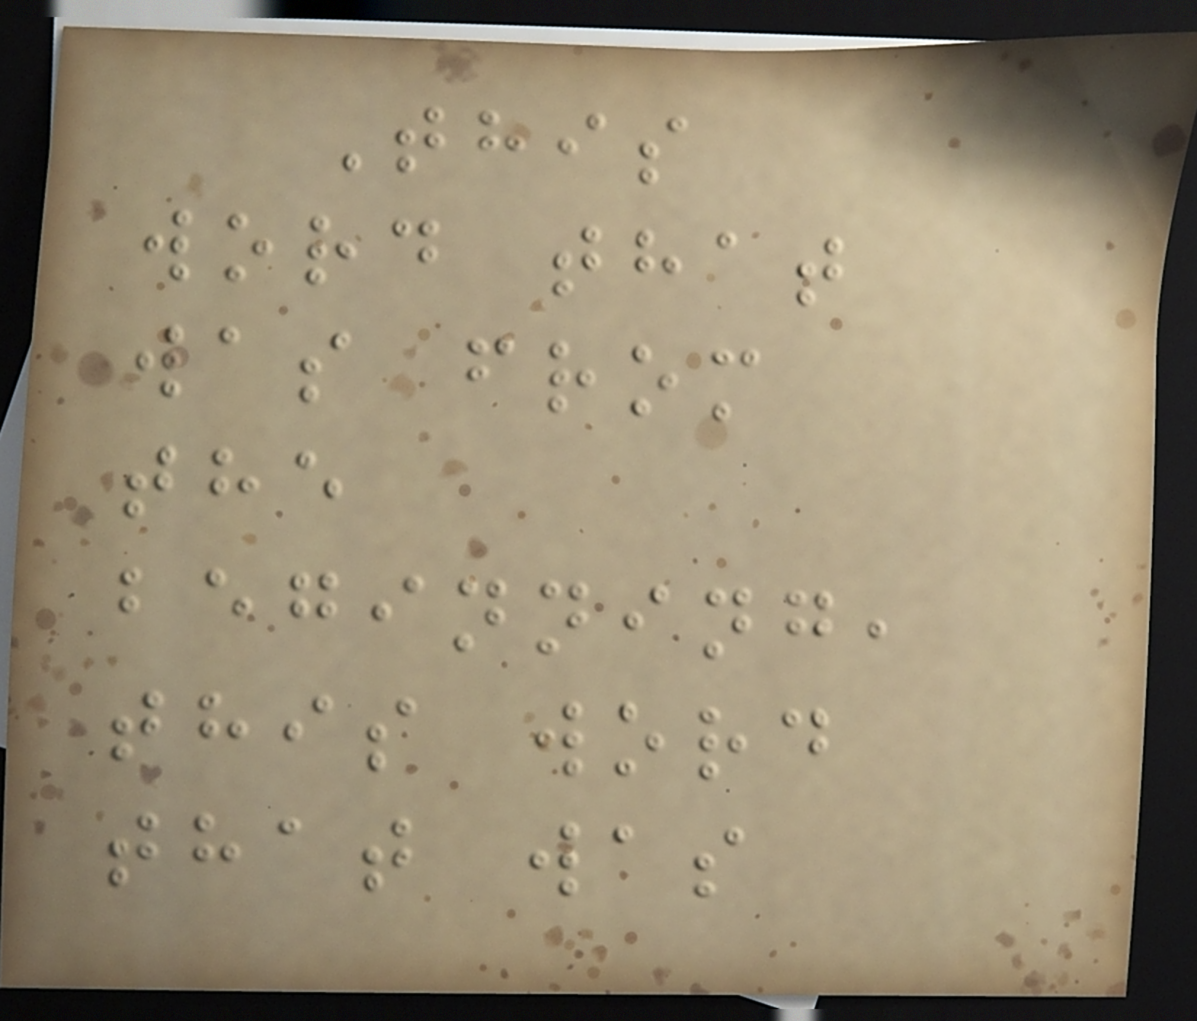This
word that
was from
the
beginning,
this word
that was
